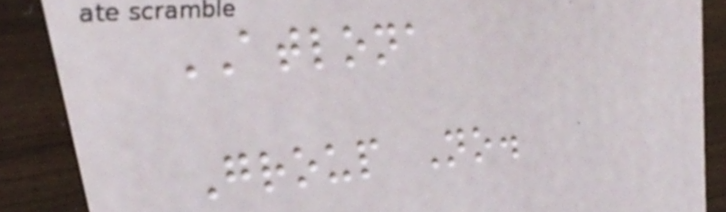ATLONA
Group No.
